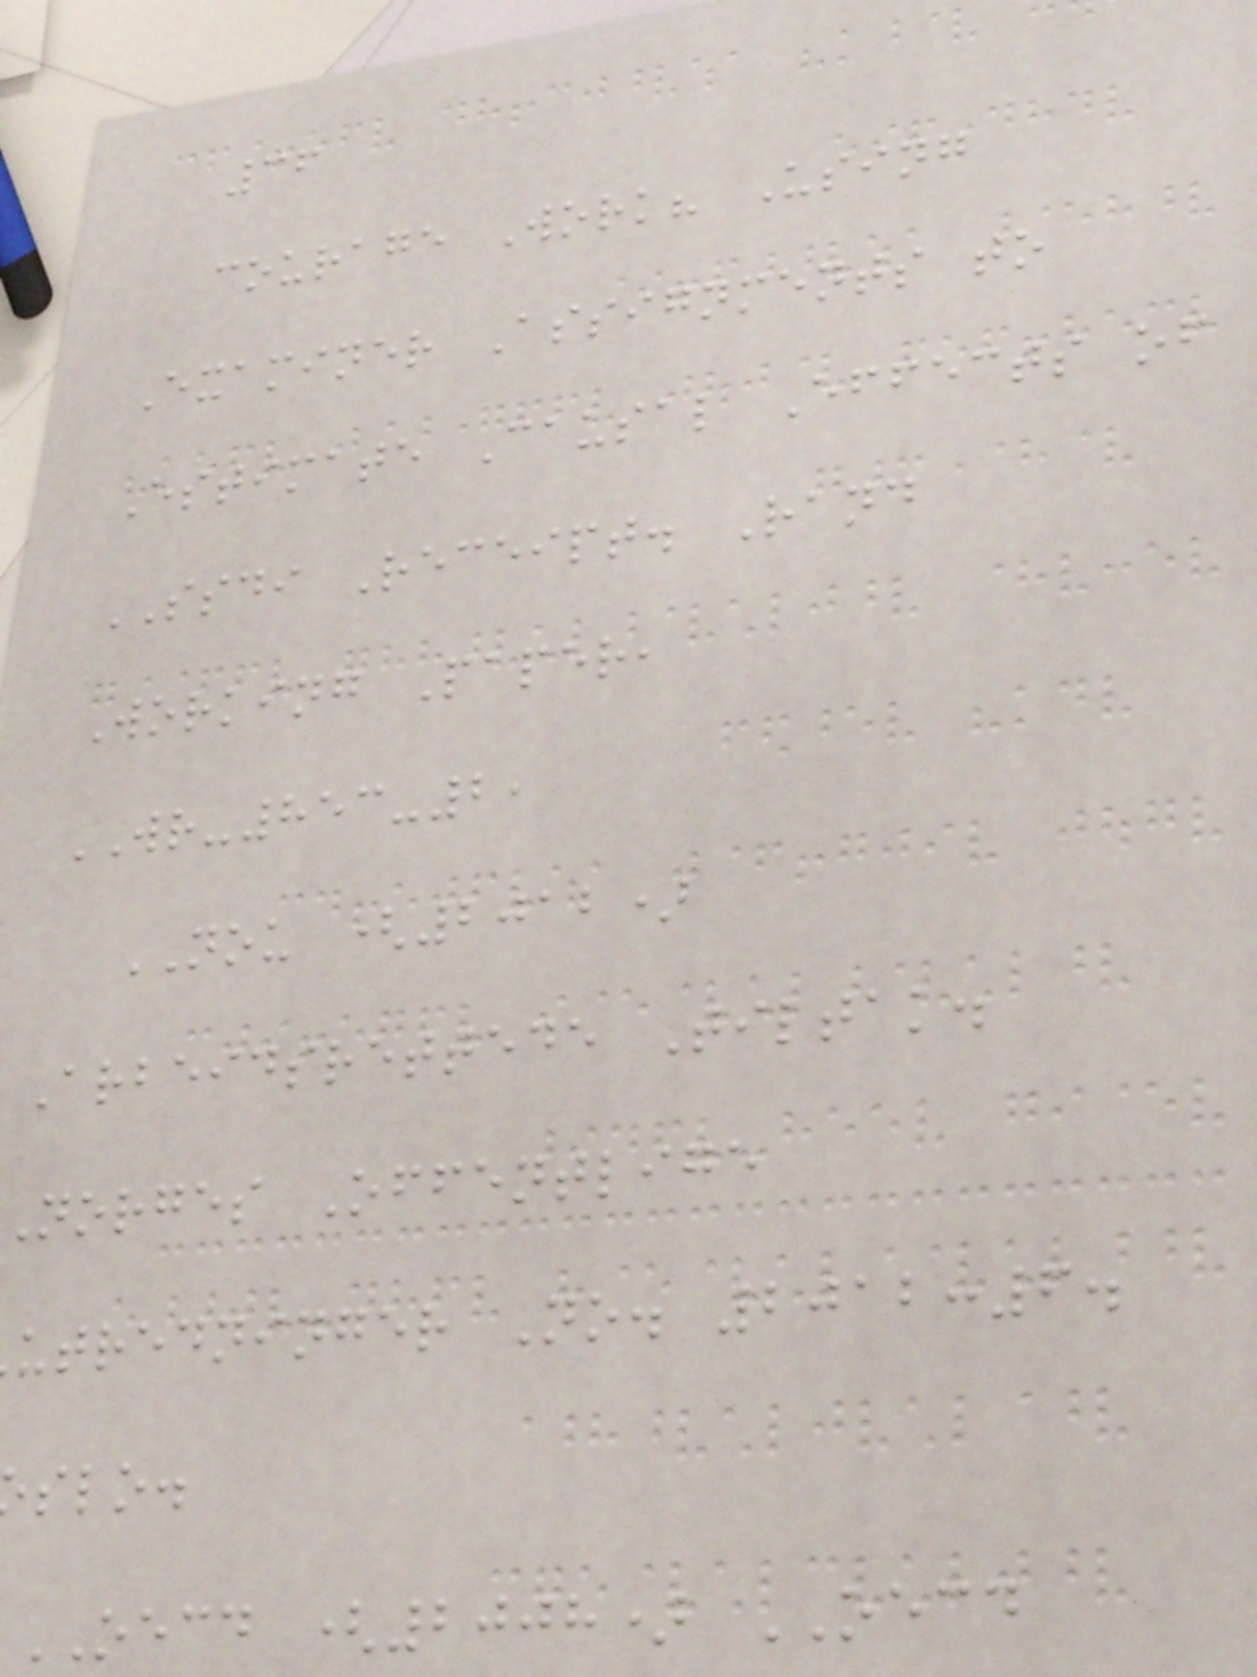36
courage Work? Using
Examiner Assignments to
Estimate Causal Effects of
SSDI Receipt. Rand
Working Paper,
WR-853-2,
NOU (2012)
Arbeidsrettede Tiltak.
norges Offentlige
utredninger No. 2012:6.
slo.
OECD (2008) OECD
